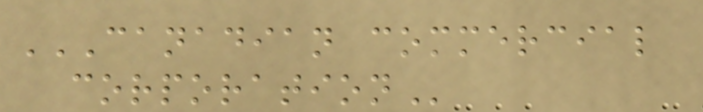CANADIAN COMMERCIAL
CORPORATION
